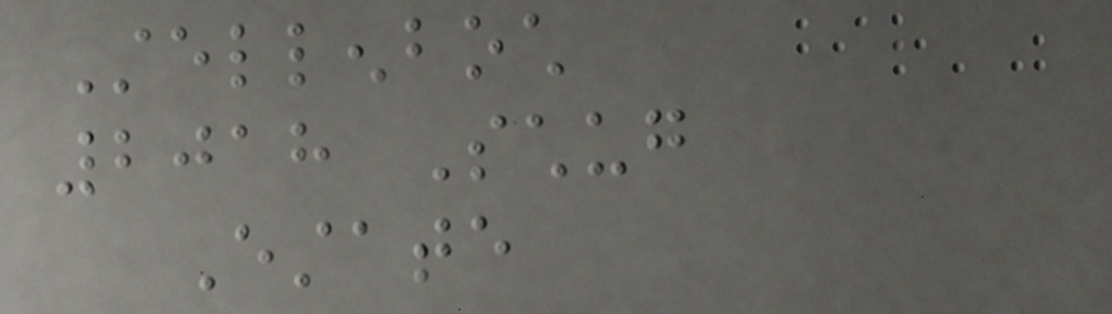Stellenboch
2018 Schug
Estate
